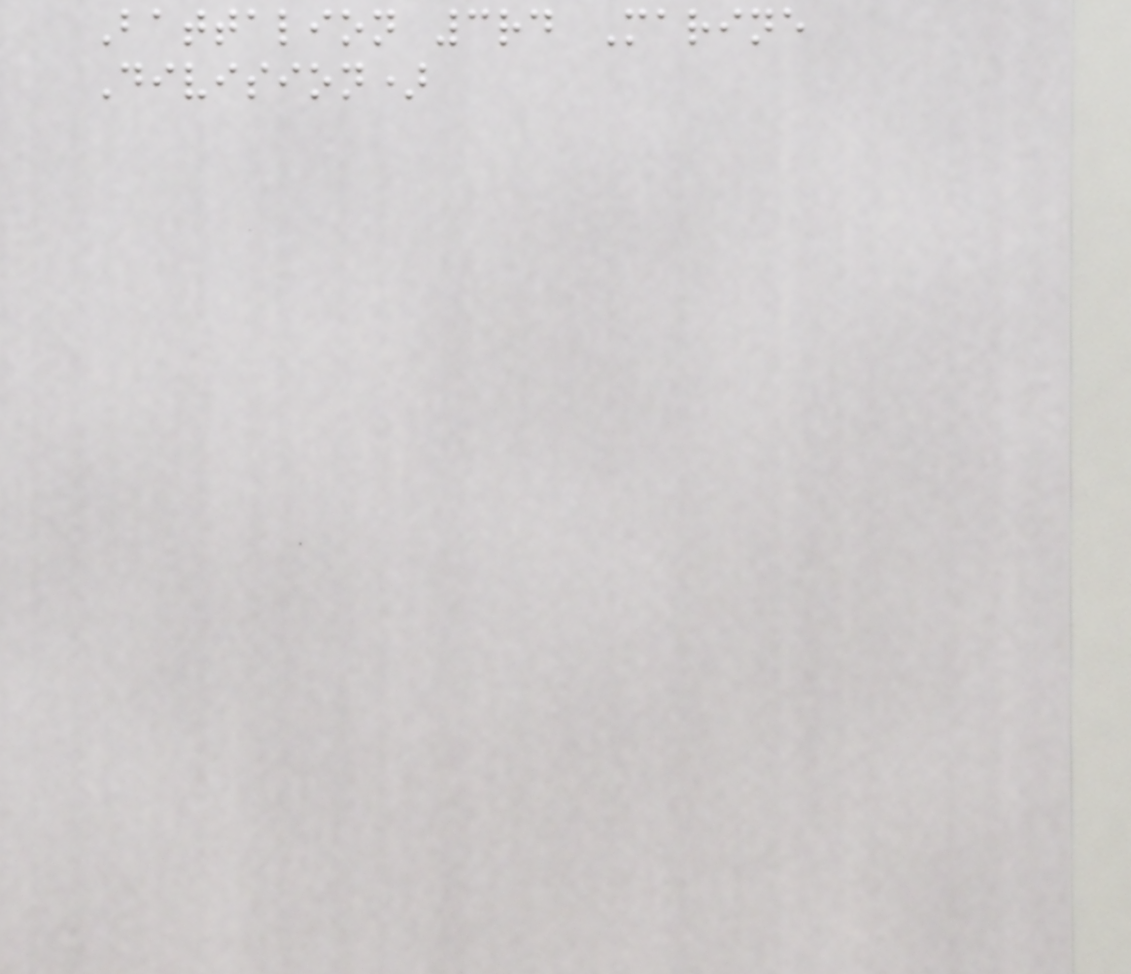Battalion 3rd Marine
Division)
